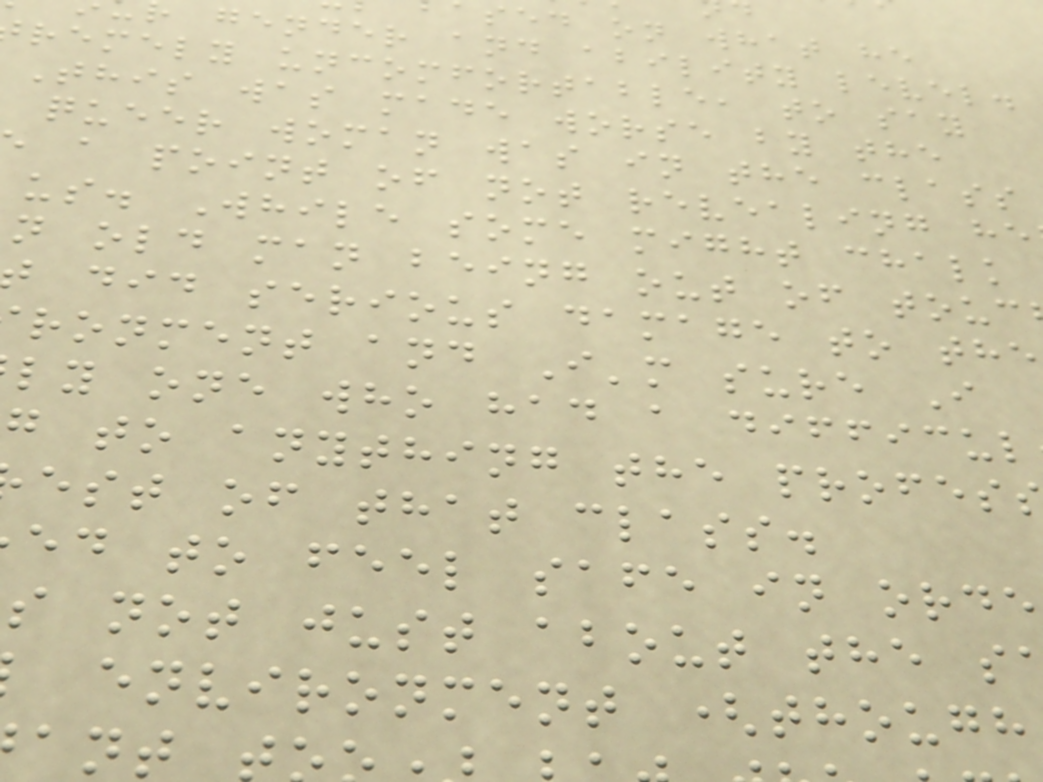sed on what he
gender and ability level.
remely uncomfortable, to say
This was made worse by the
queer woman was in the class
a point of not revealing he
us. While some might chalk
n old man being out of touc
did serious damage to the
ronment and I'm sure I
ly one who had a difficul
g to anything the profes
est of that class.
ed to feel safe in orde
s not just about the s
environment (though
